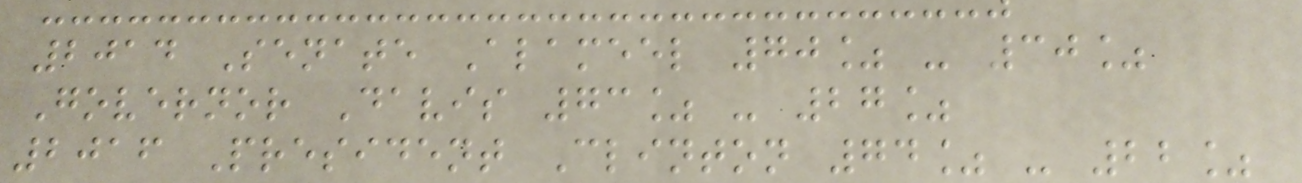2014 Senate Alameel 70% - 30%
Governor Davis 73% - 27%
2016 President Clinton 74% - 22%
